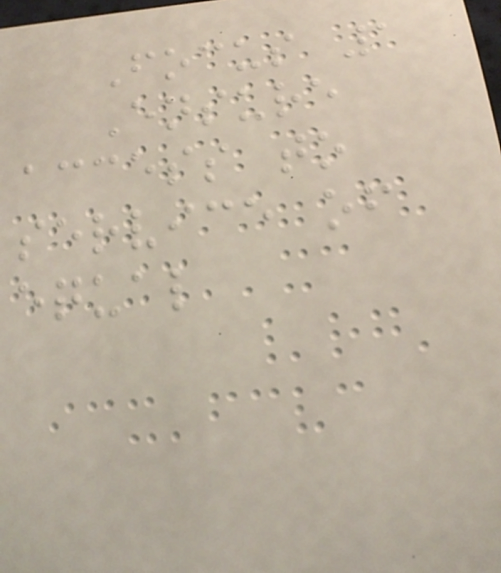Focus 1
Ensure
access to
service of
equal
